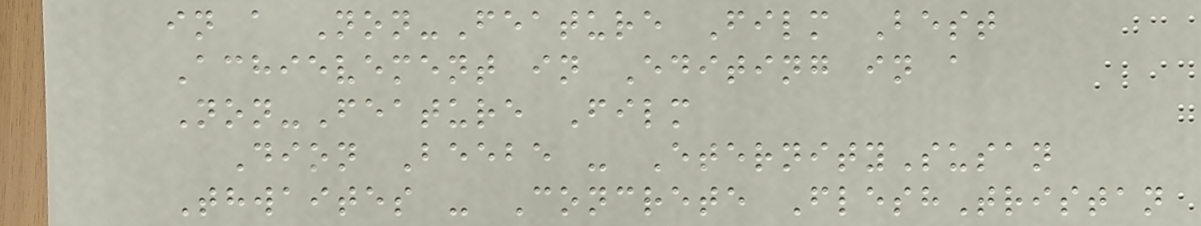in a Non-Feature Film Best
Achievement in Editing in a
Non-Feature Film
Dion Beebe - EternitySusan
Thwaites - Concrete FleshTristan
